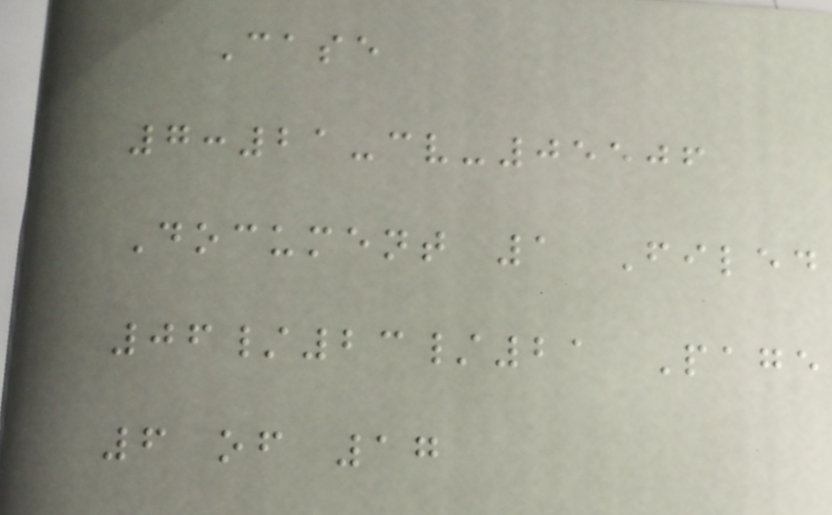Case
7:21-cv-05506
Document 1 Filed
06/23/21 Page
6 of 17
